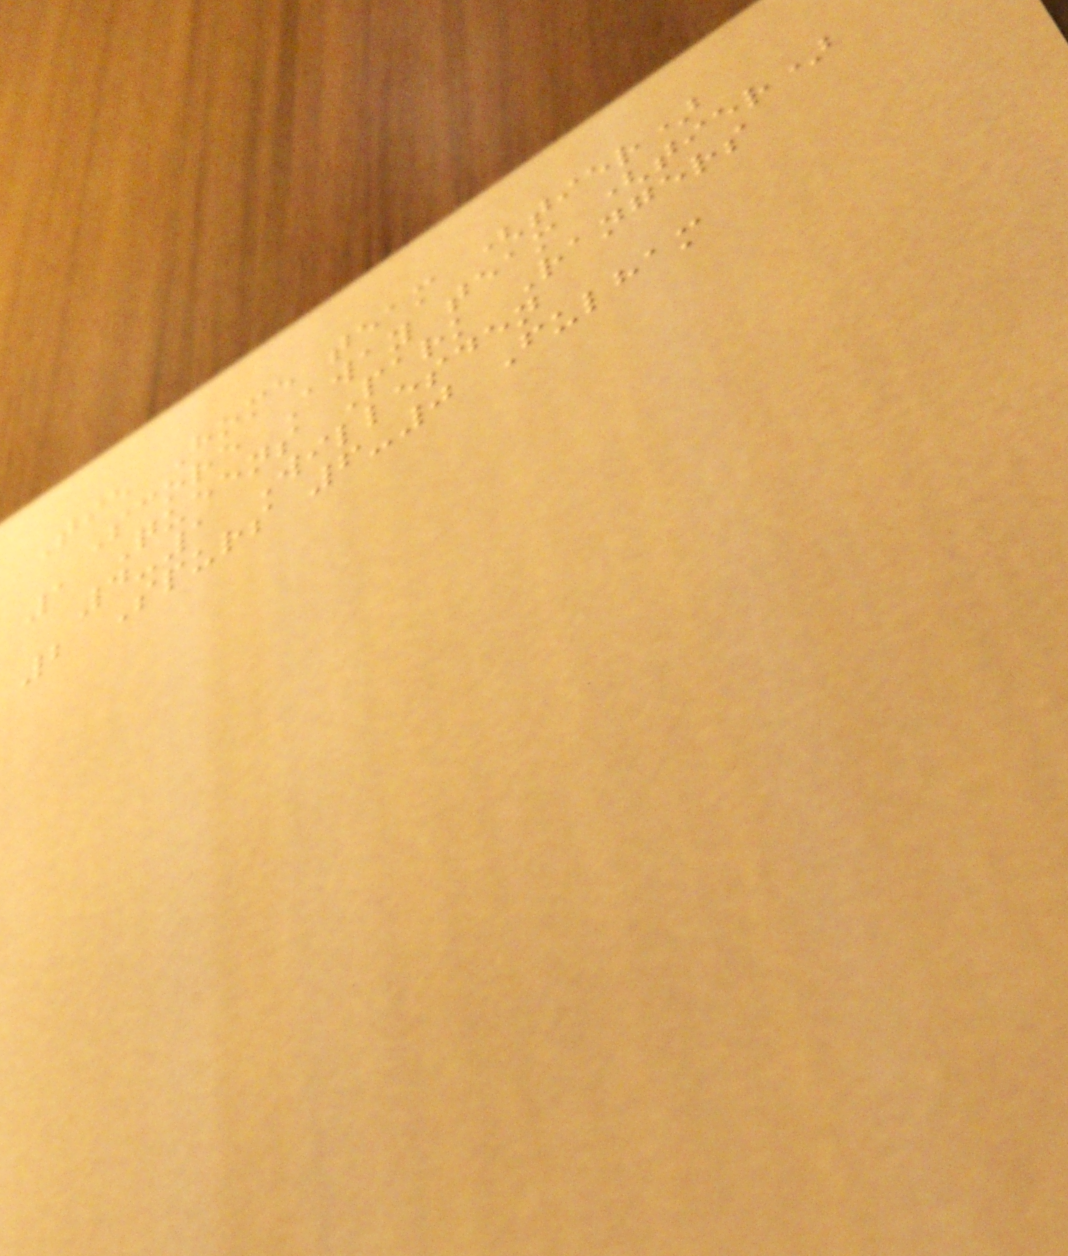Tie Home team (tier)
Score Away team (tier)
1 Queens Park Rangers
4-1 Willesden
2 Spurs 6-0 Fulham
